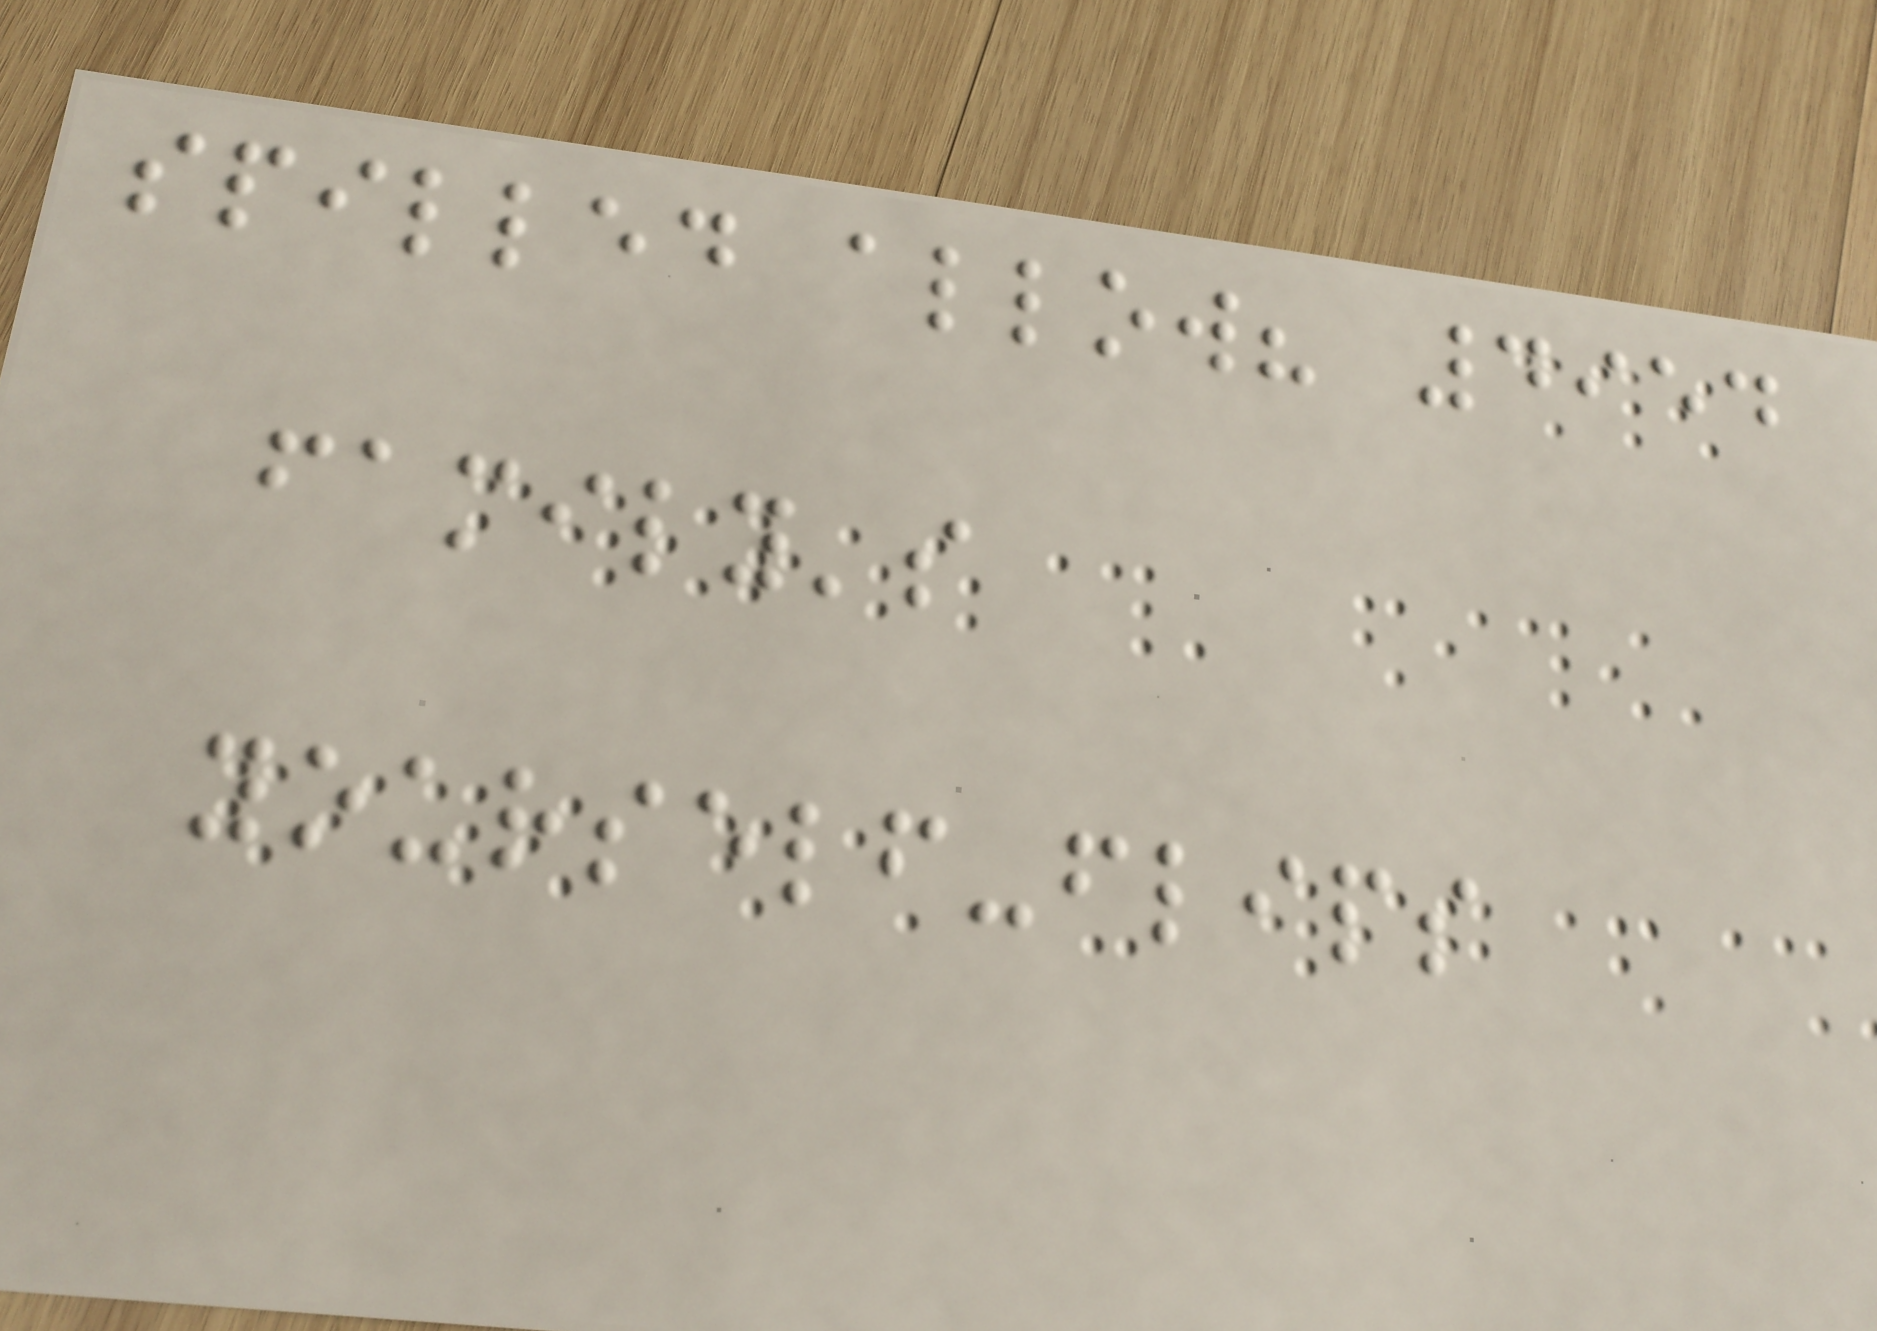spilled allow? 4954
family's
yourself-flips
